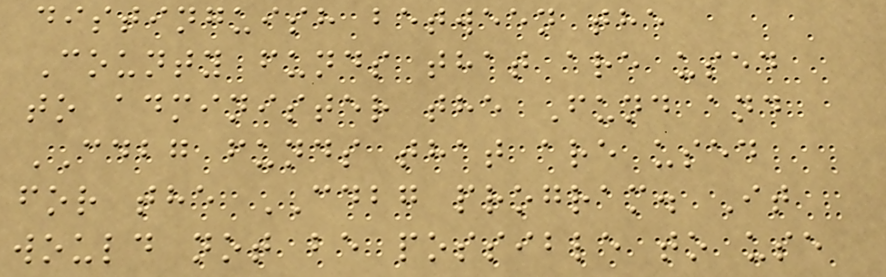distinguish between the
County funds that are used
to administer the Fund and
CDBG funds that are used
for the CDBG program. It
would not be possible to use
